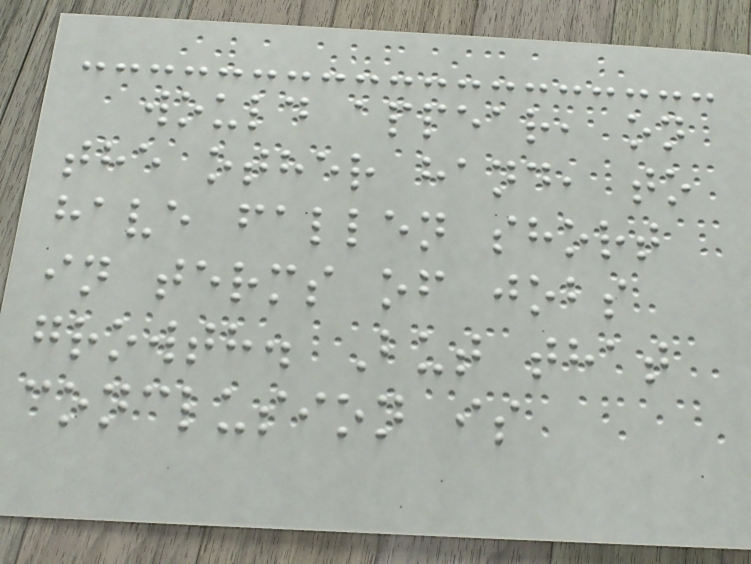would appear, on
the other hand, to
have fallen short
in terms of jobs
growth. But that
conclusion is
